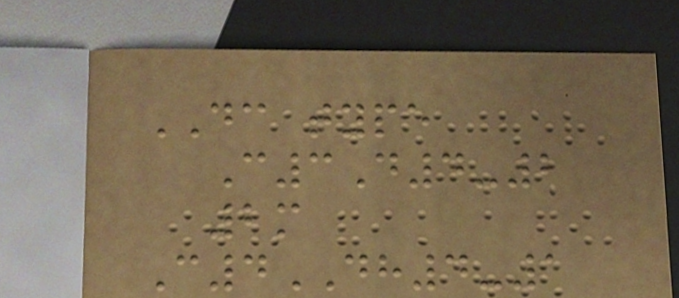DC type
C3D4-2
2m
C4DH4-1
